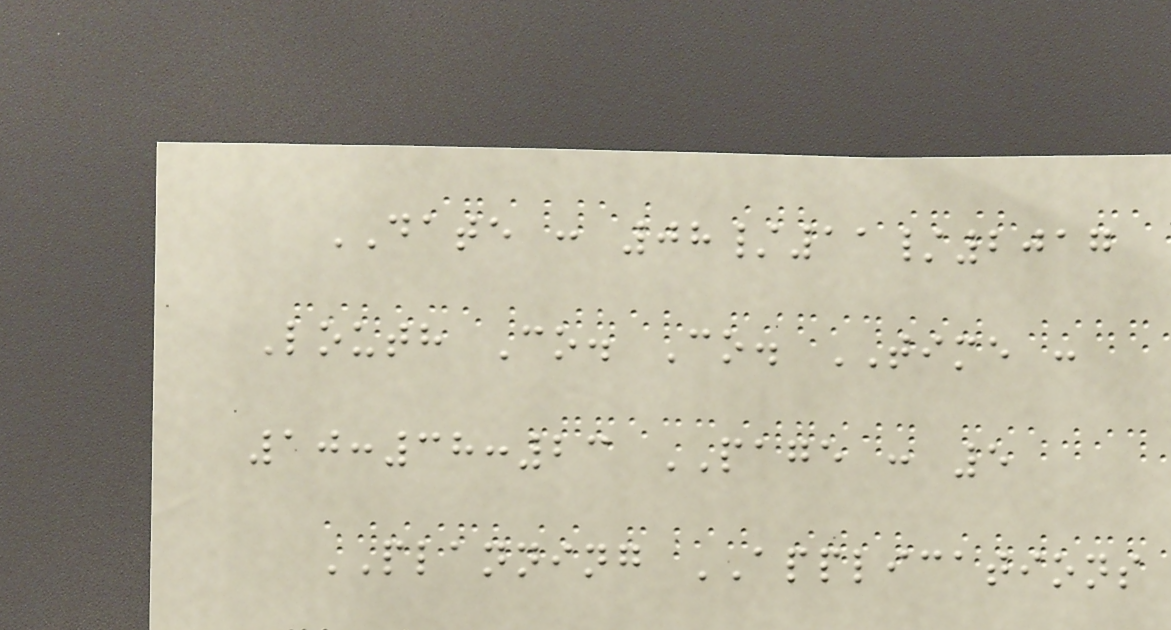DATE : 08/11/2017
Louth Co. Co. TIME :
10:38:23 PAGE : 5
PLANNING APPLICATIONS
